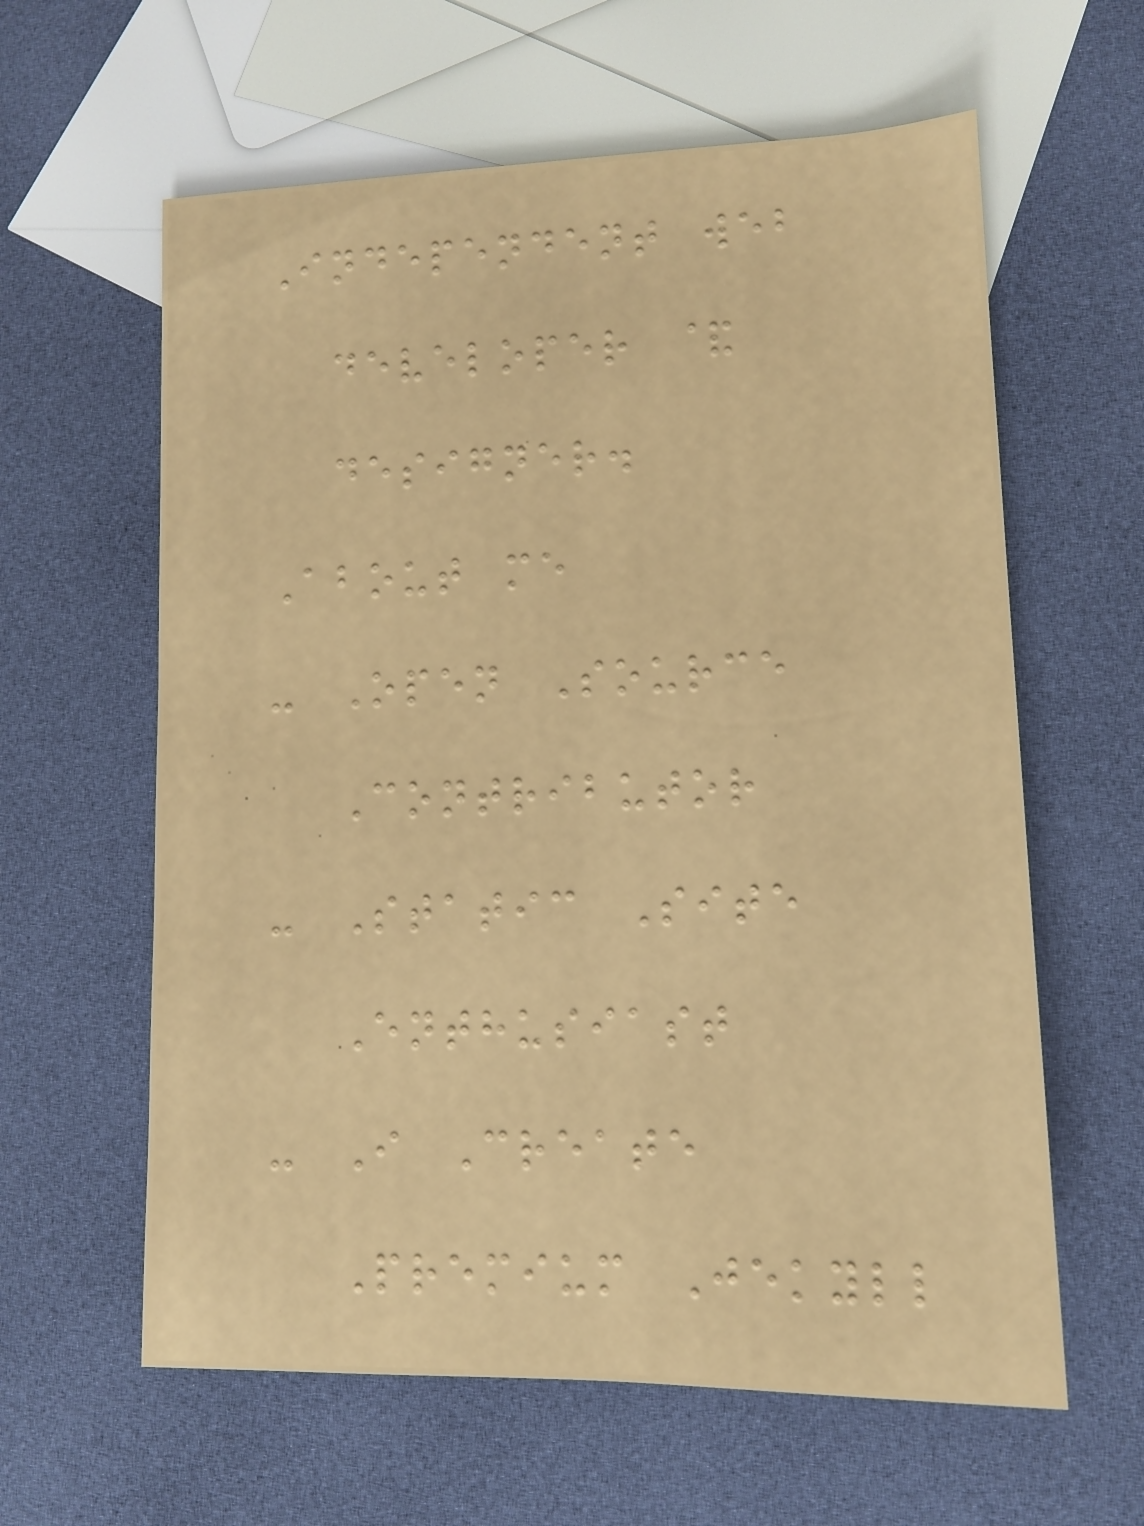Independent web
developer &
designer.
About me
- Open Source
Contributor
- Static Site
Enthusiast
- I Create
Premium Jekyll
